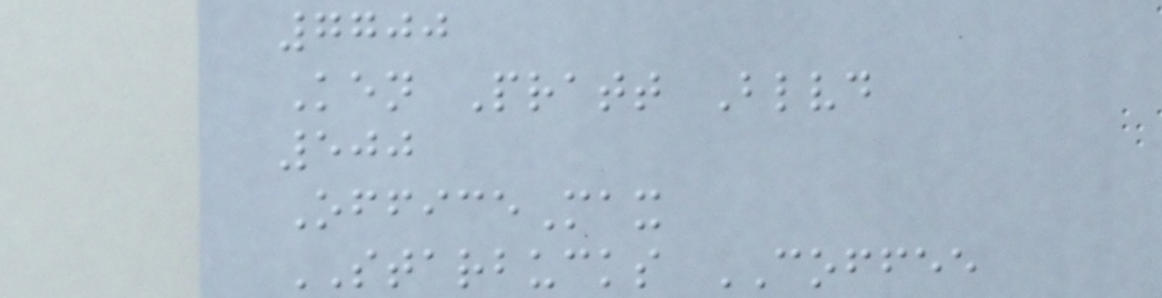7700
Ken Pratt Blvd
500
OfficeMax
STARBUCKS COFFEE
